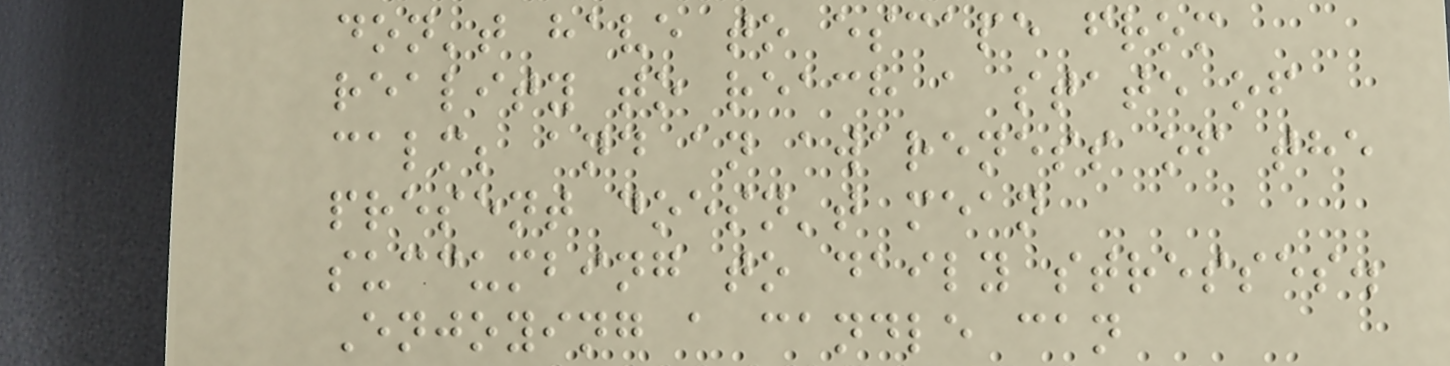don't have to escape from
reality to reach a state of
calm; and an awareness of the
present doesn't mean
succumbing to daily stresses.
Enjoying a candle can
